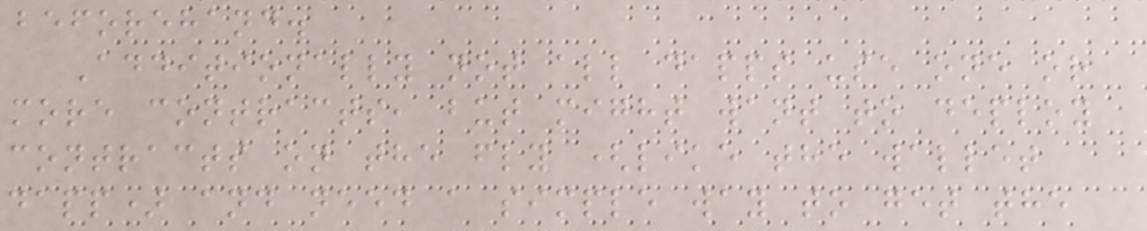beforehand.
Additionally not all dapps use one or
more contracts, but might want to deploy
contracts on the fly (like the wallet
dapp) and need a simple way to get the
